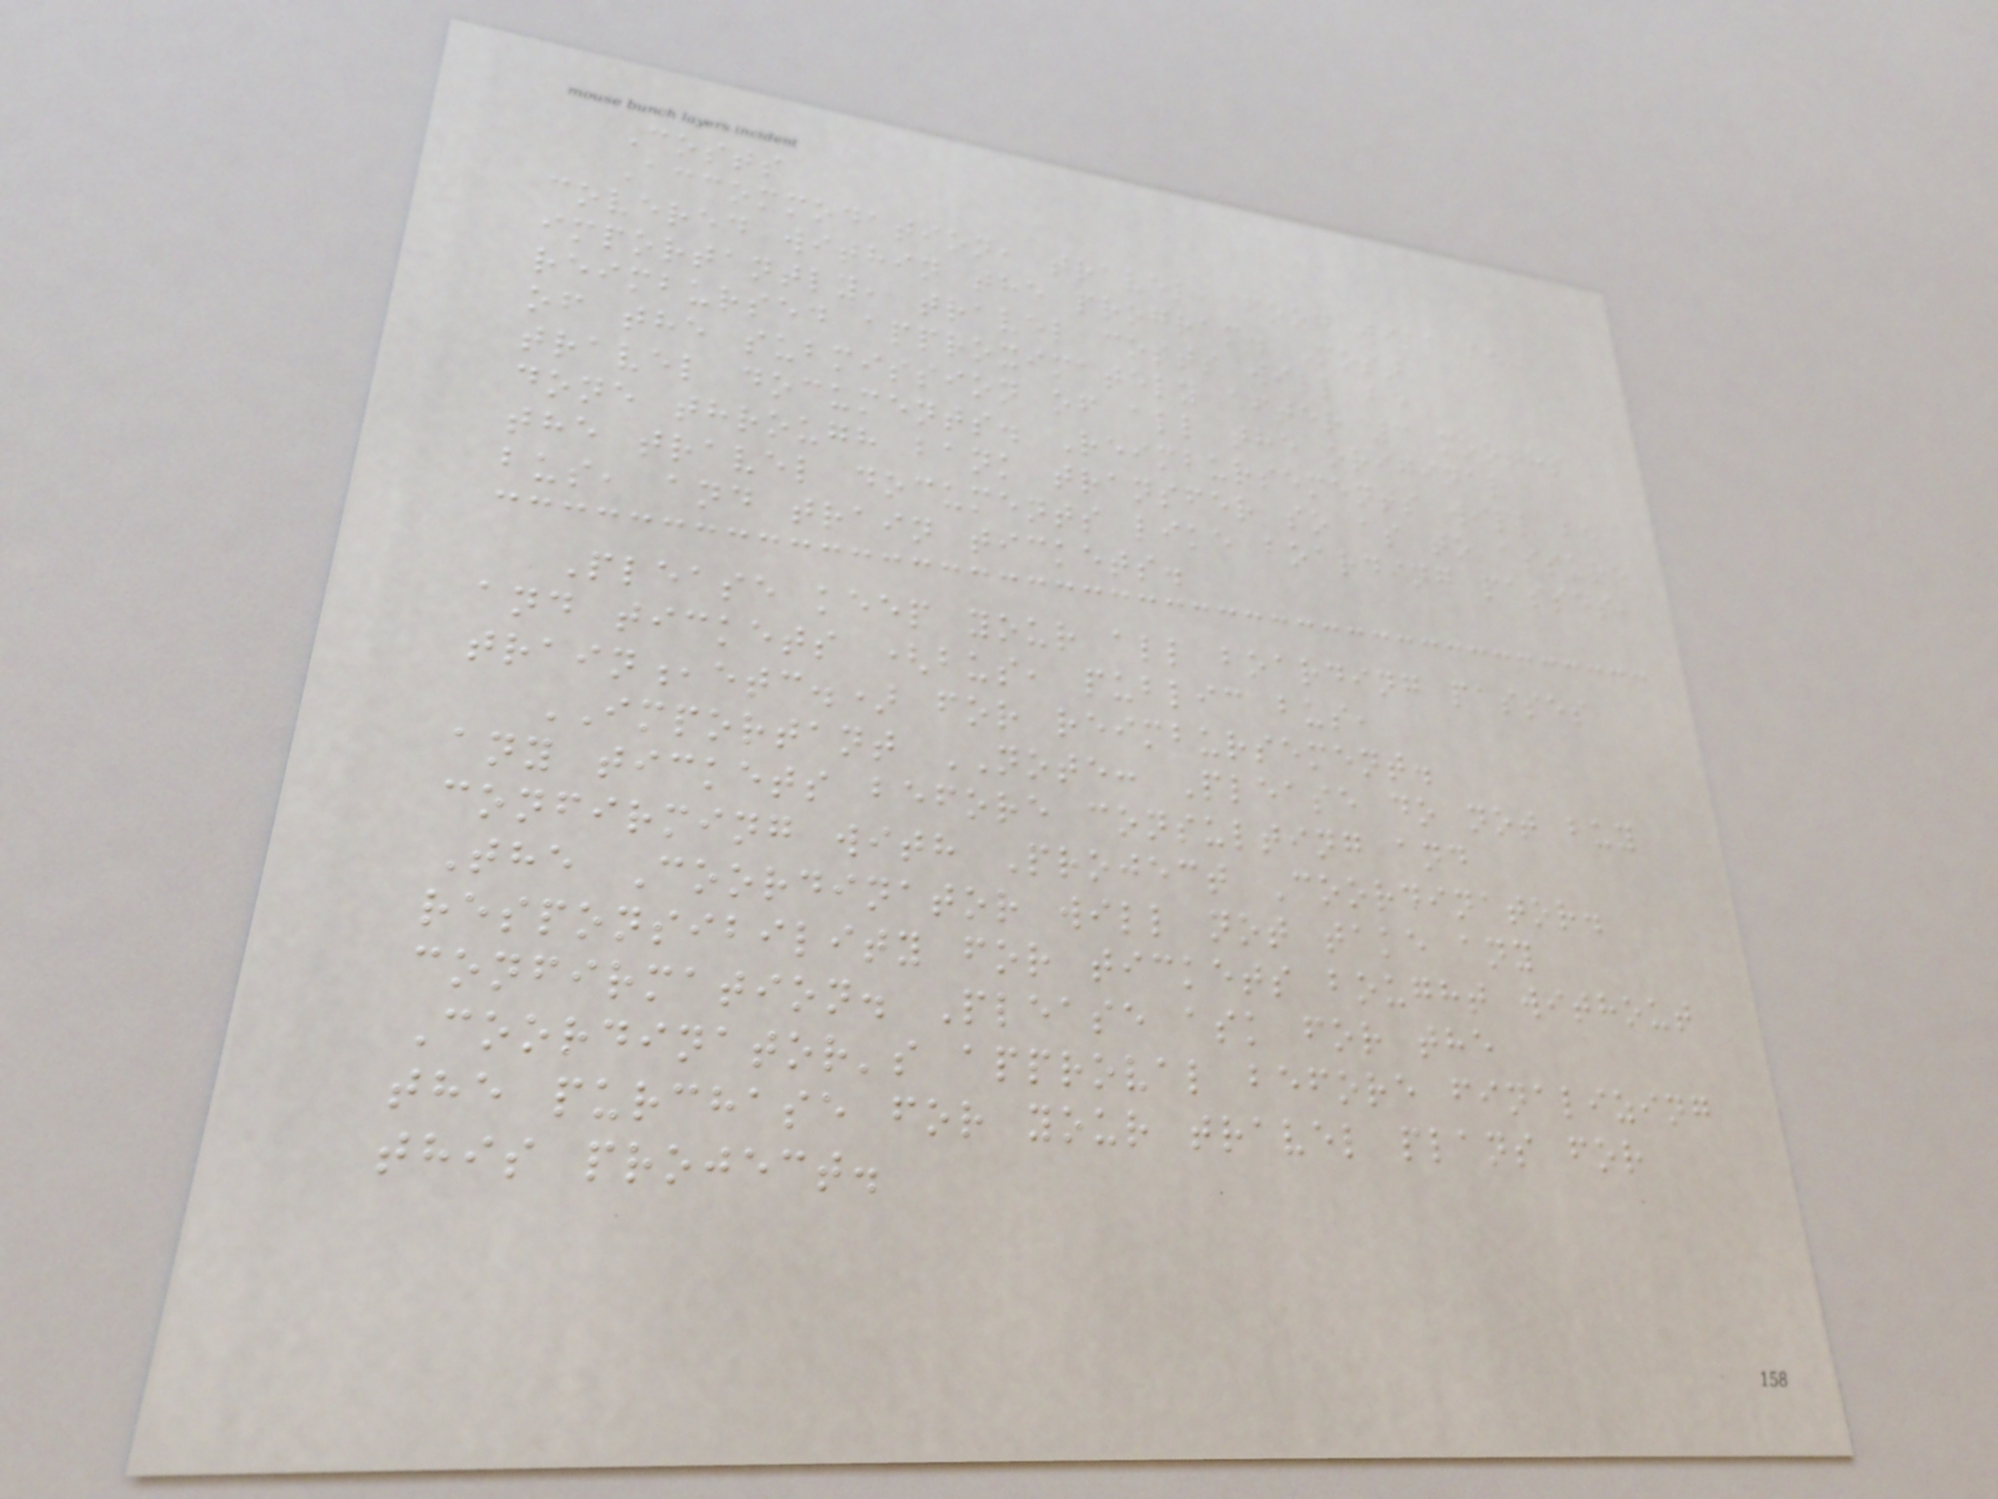Costs
Accommodation, travel, food will be
covered within the program. Most
importantly, travel costs will be
reimbursed approximately after 3 months
of the submission of all the original
travel documents. Reimbursements will be
done through bank transfer so as to assure
the travel documents like boarding passes,
bus, and train tickets.
Please keep your all boarding passes
and tickets (bus, public bus,
train,etc.) for reimbursement.
IMPORTANT NOTE: Please do not buy
any tickets before consulting and
confirming with Project Coordinator.
The Coordinator will not take any
responsibility for tickets bought without
confirmation. Please ask for the
Coordinator's approval before finalizing
the purchase for your travel plans for
this project.
